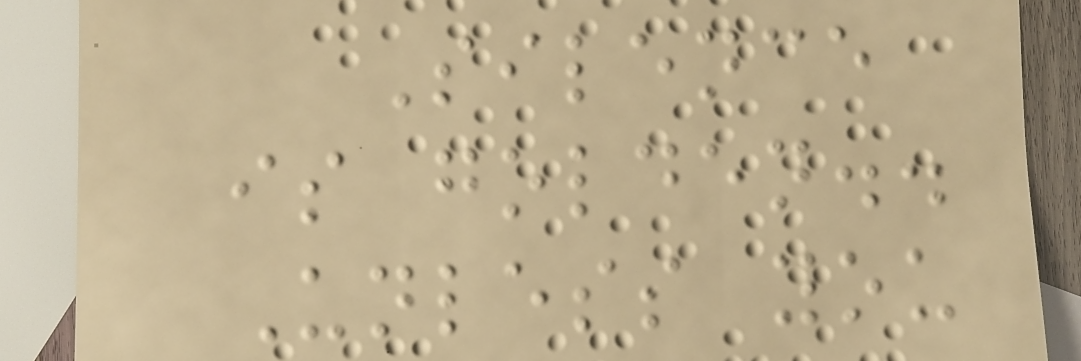Silence
is golden..
Unless you
